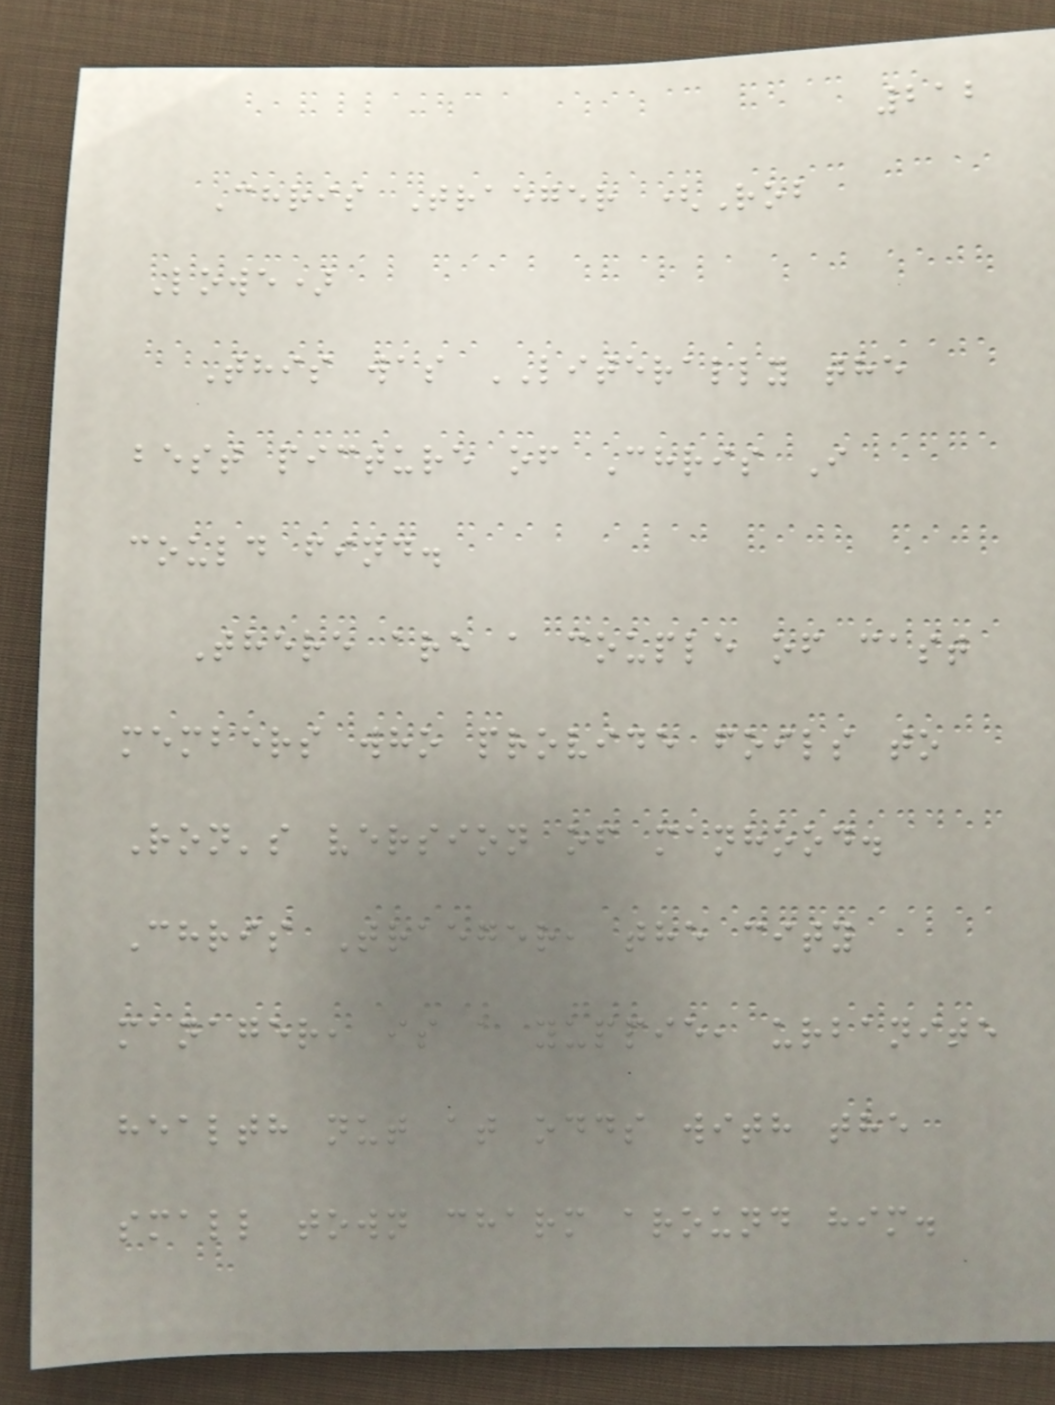212
Chris Traeger (Rob
Lowe)
This was LITERALLY the
best picture of Chris I
could find.
There are a couple of cast
members who provide foils to
Ron's version of manhood.
Chris Traeger, the city
manager, is a yuppie, urbanite
health nut at odds with the
small town charm around him.
